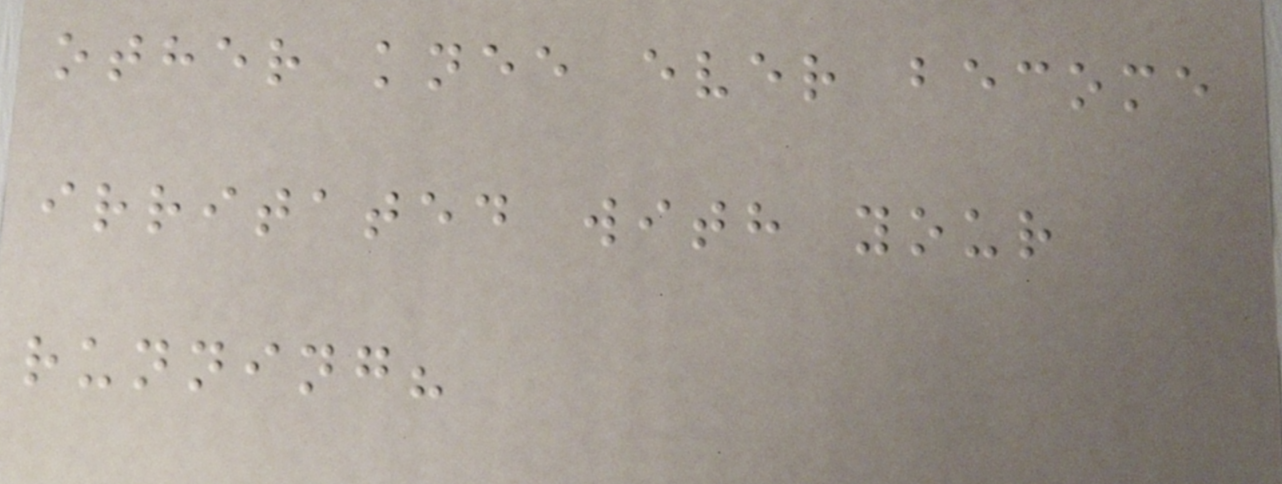other knee ever become
irritated with your
running?
